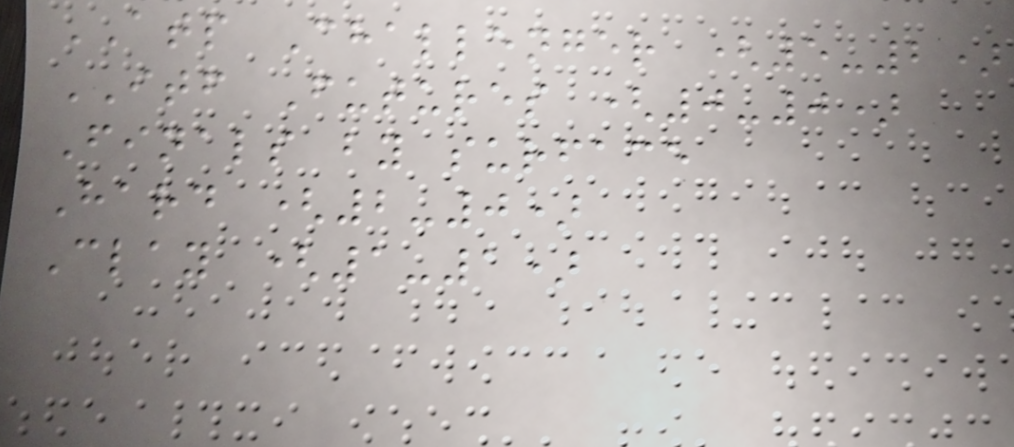ATP Challenger (5-2)
ITF Futures (0-0)
Finals by surface
Hard (2-0)
Clay (1-1)
